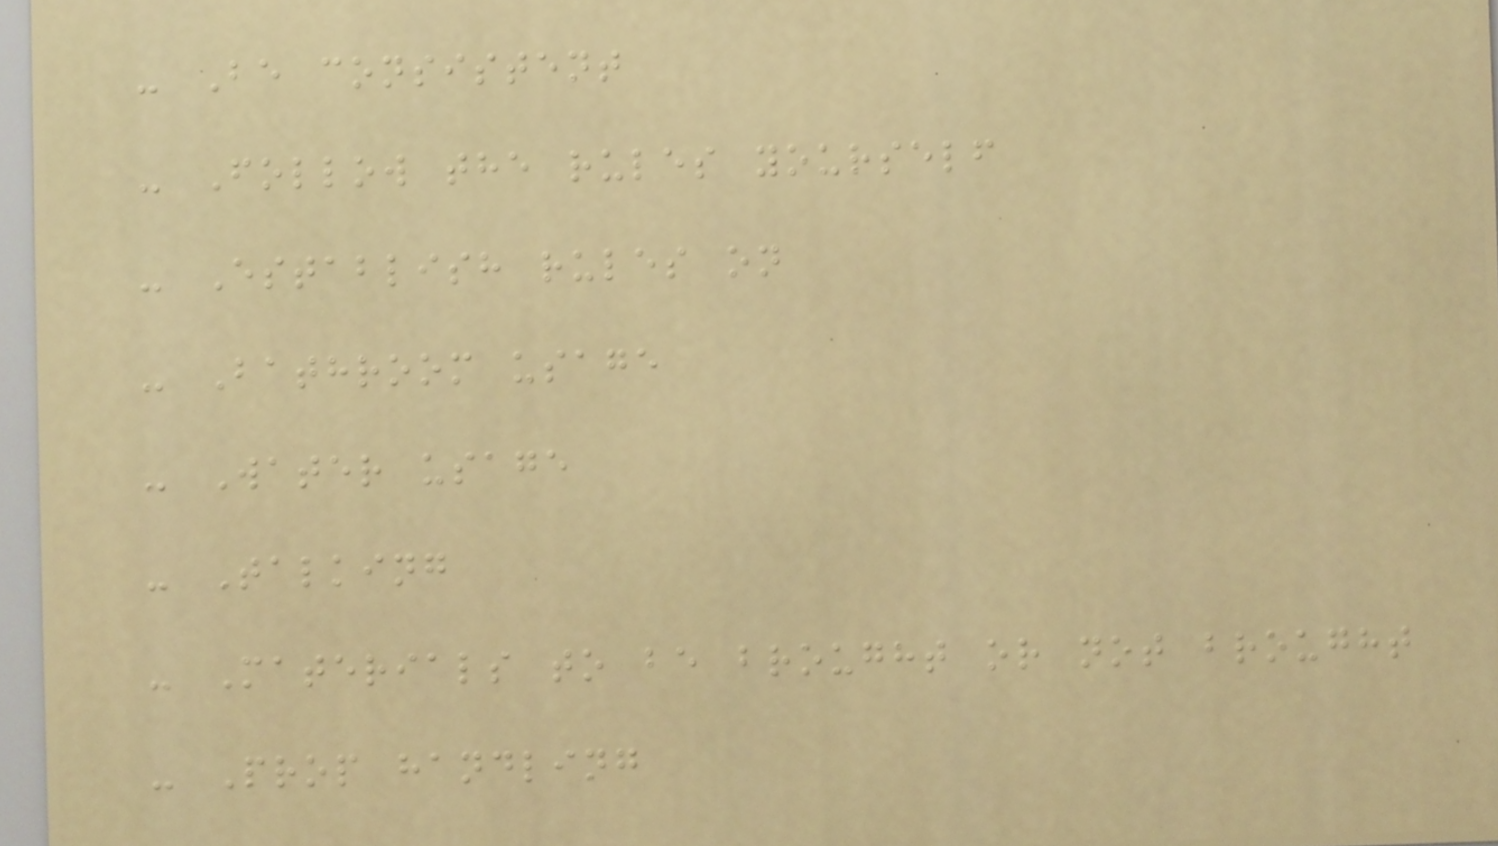- Be consistent
- Follow the rules yourself
- Establish rules on
- Bathroom usage
- Water usage
- Talking
- Materials to be brought or not brought
- Prop handling
